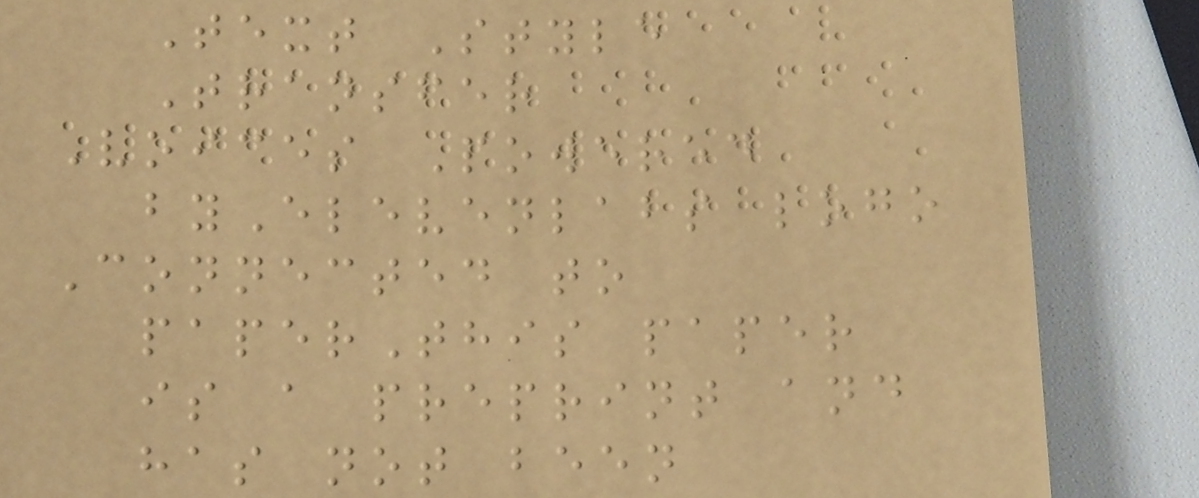Text Style
Transfer
Voices Powered
byElevenlabs logo
Connected to
paperThis paper
is a preprint and
has not been
